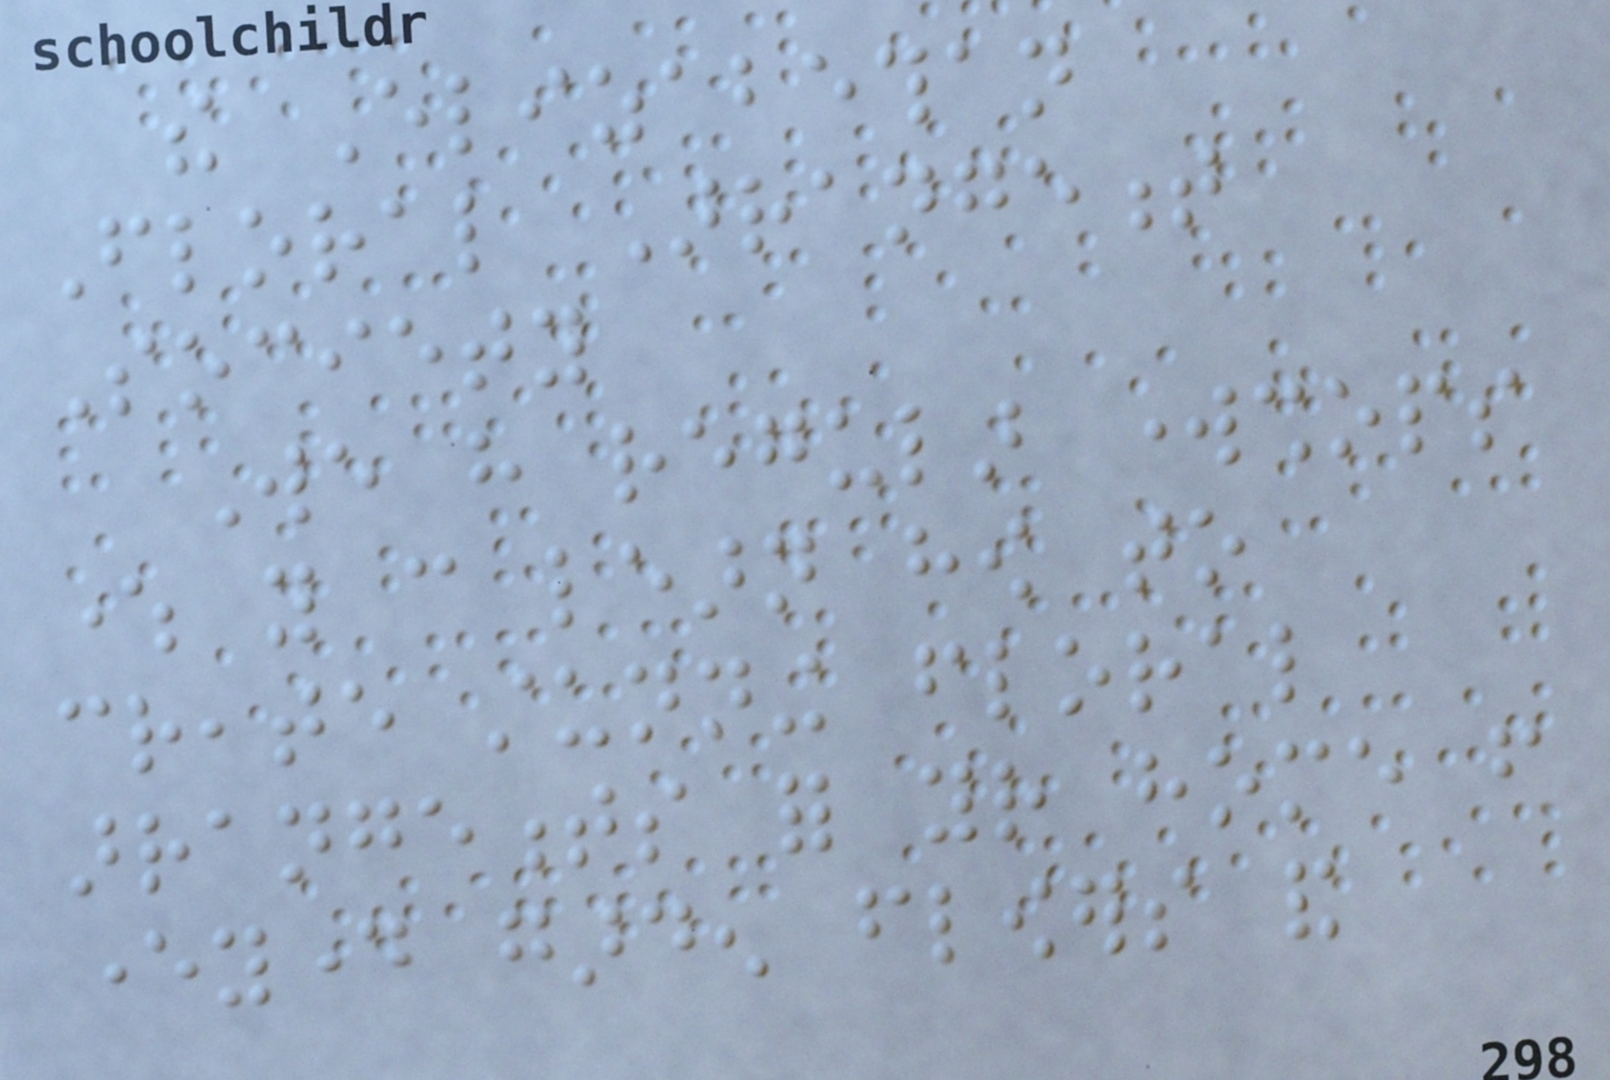the Elizabethan
Floral Arrangement
Society
We have regular workshops
where you can learn how to
create stunning floral
arrangements for your home from
everyday garden flowers and
